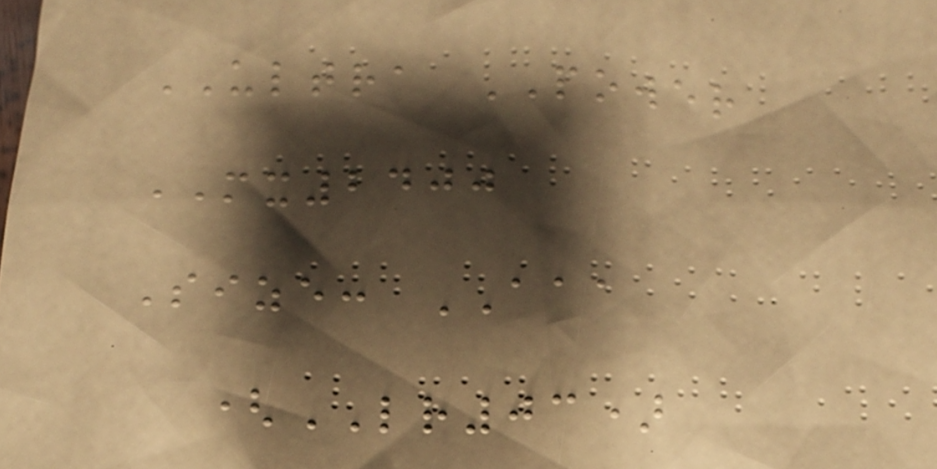ULTRA POWER
MX2400
Size: AAA
(LR03)
